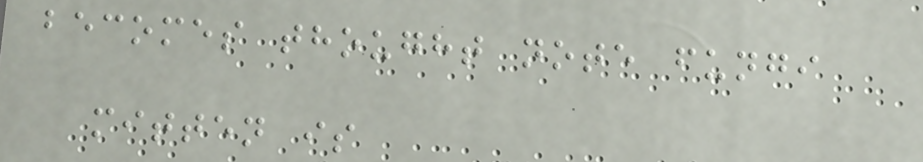becomes thought note fungi
mitten is
